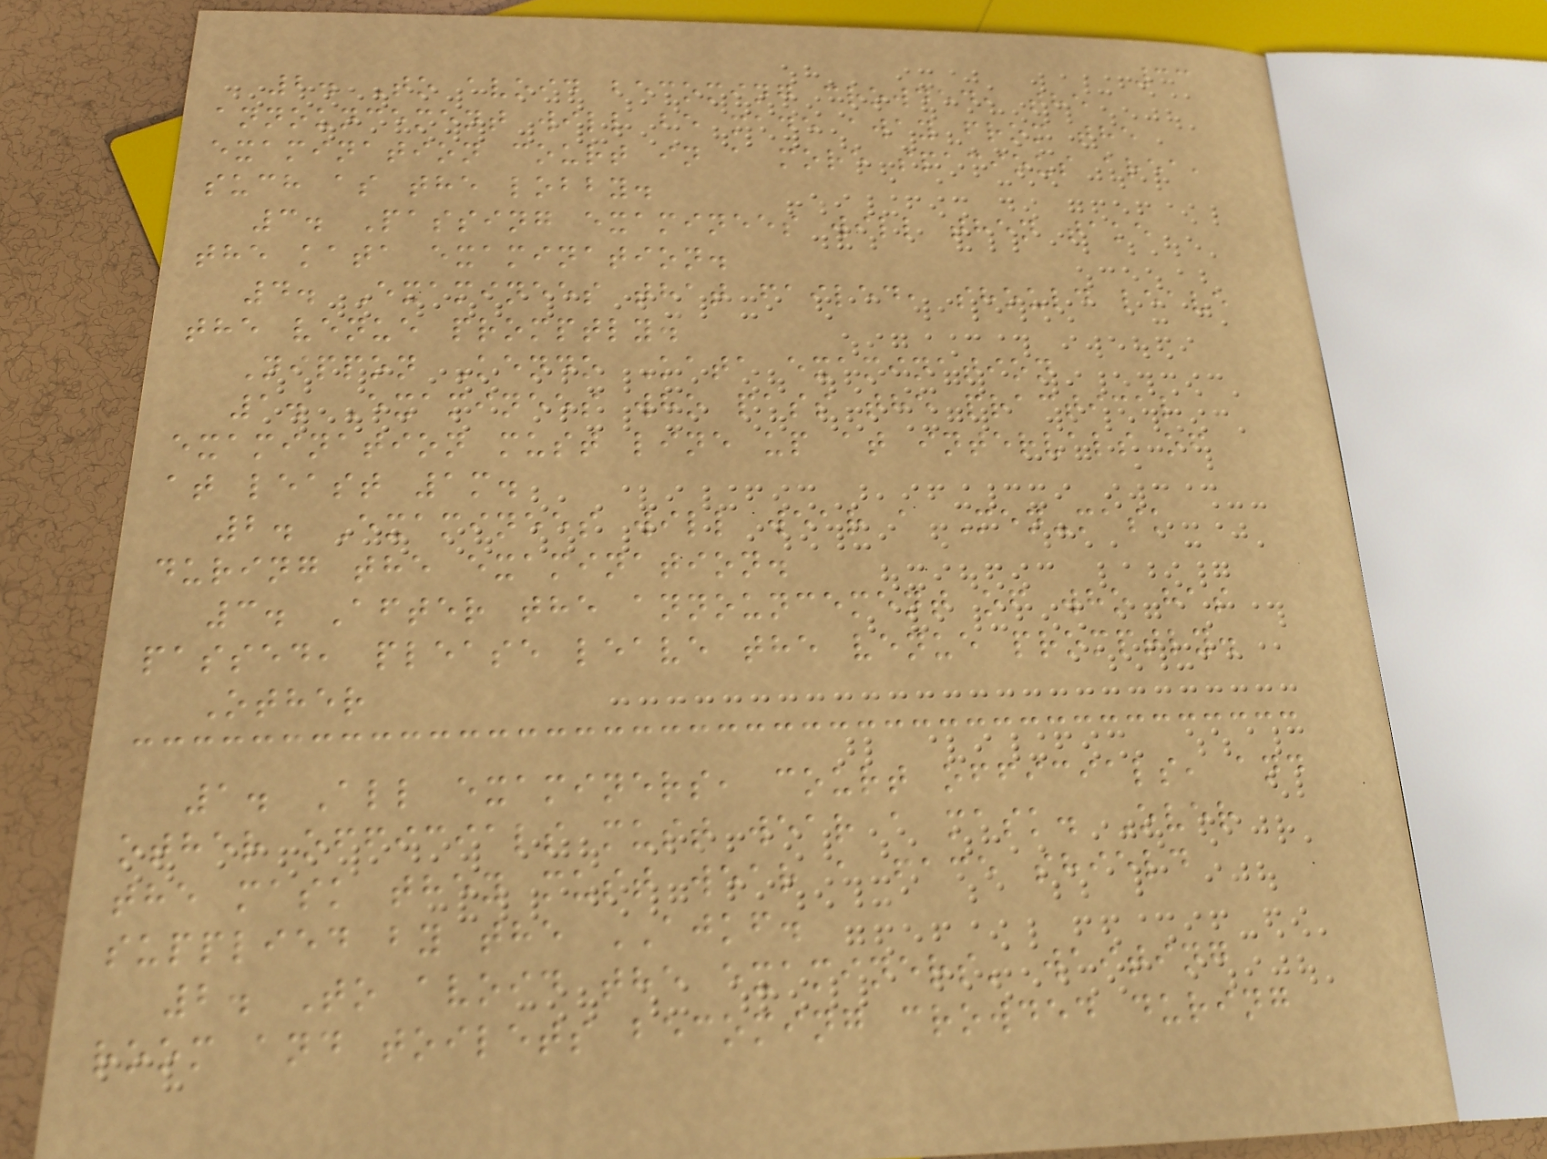33
2. To avoid becoming crowded, the
announcement will be made away from the
examination court in a more spacious area,
such as the lobby.
3. Passing examinees will then take
the kata examination.
4. Examinees that failed, should leave
the venue promptly.
Nippon Kendo Kata examination
1. Examinees who pass the practical
examination must line up at intervals of
at least 1m.
2. Examinees will wear a Men-mask
during the examination.
3. After the announcement of who has
passed, please leave the venue promptly.
Other
1. All examiners, court officials, and
other officials must wear a mask. Over
the mask they must wear a face shield
supplied by the AJKF.
2. To avoid the examiners' waiting
room and toilets becoming crowded during
